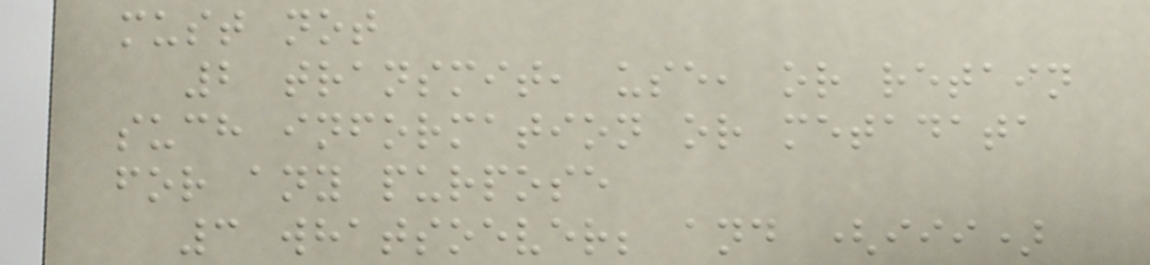must not
2 transmit, use, or retain
such information or metadata
for any purpose
3 whatsoever; and (iii)
